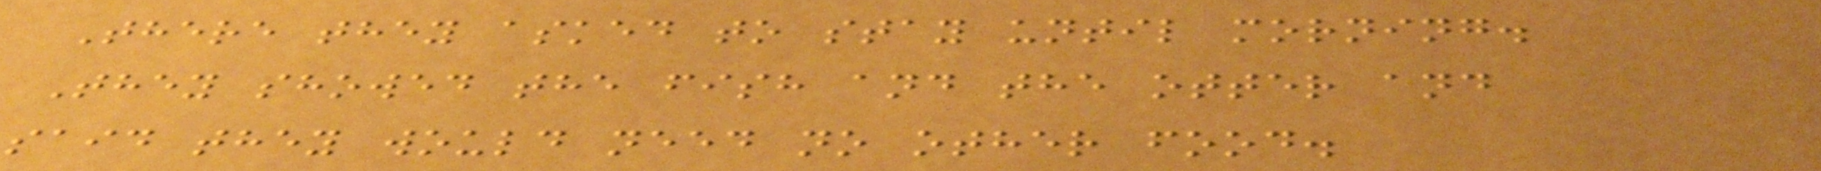There they asked to stay until morning.
They showed the fish and the otter and
said they would need no other food.
